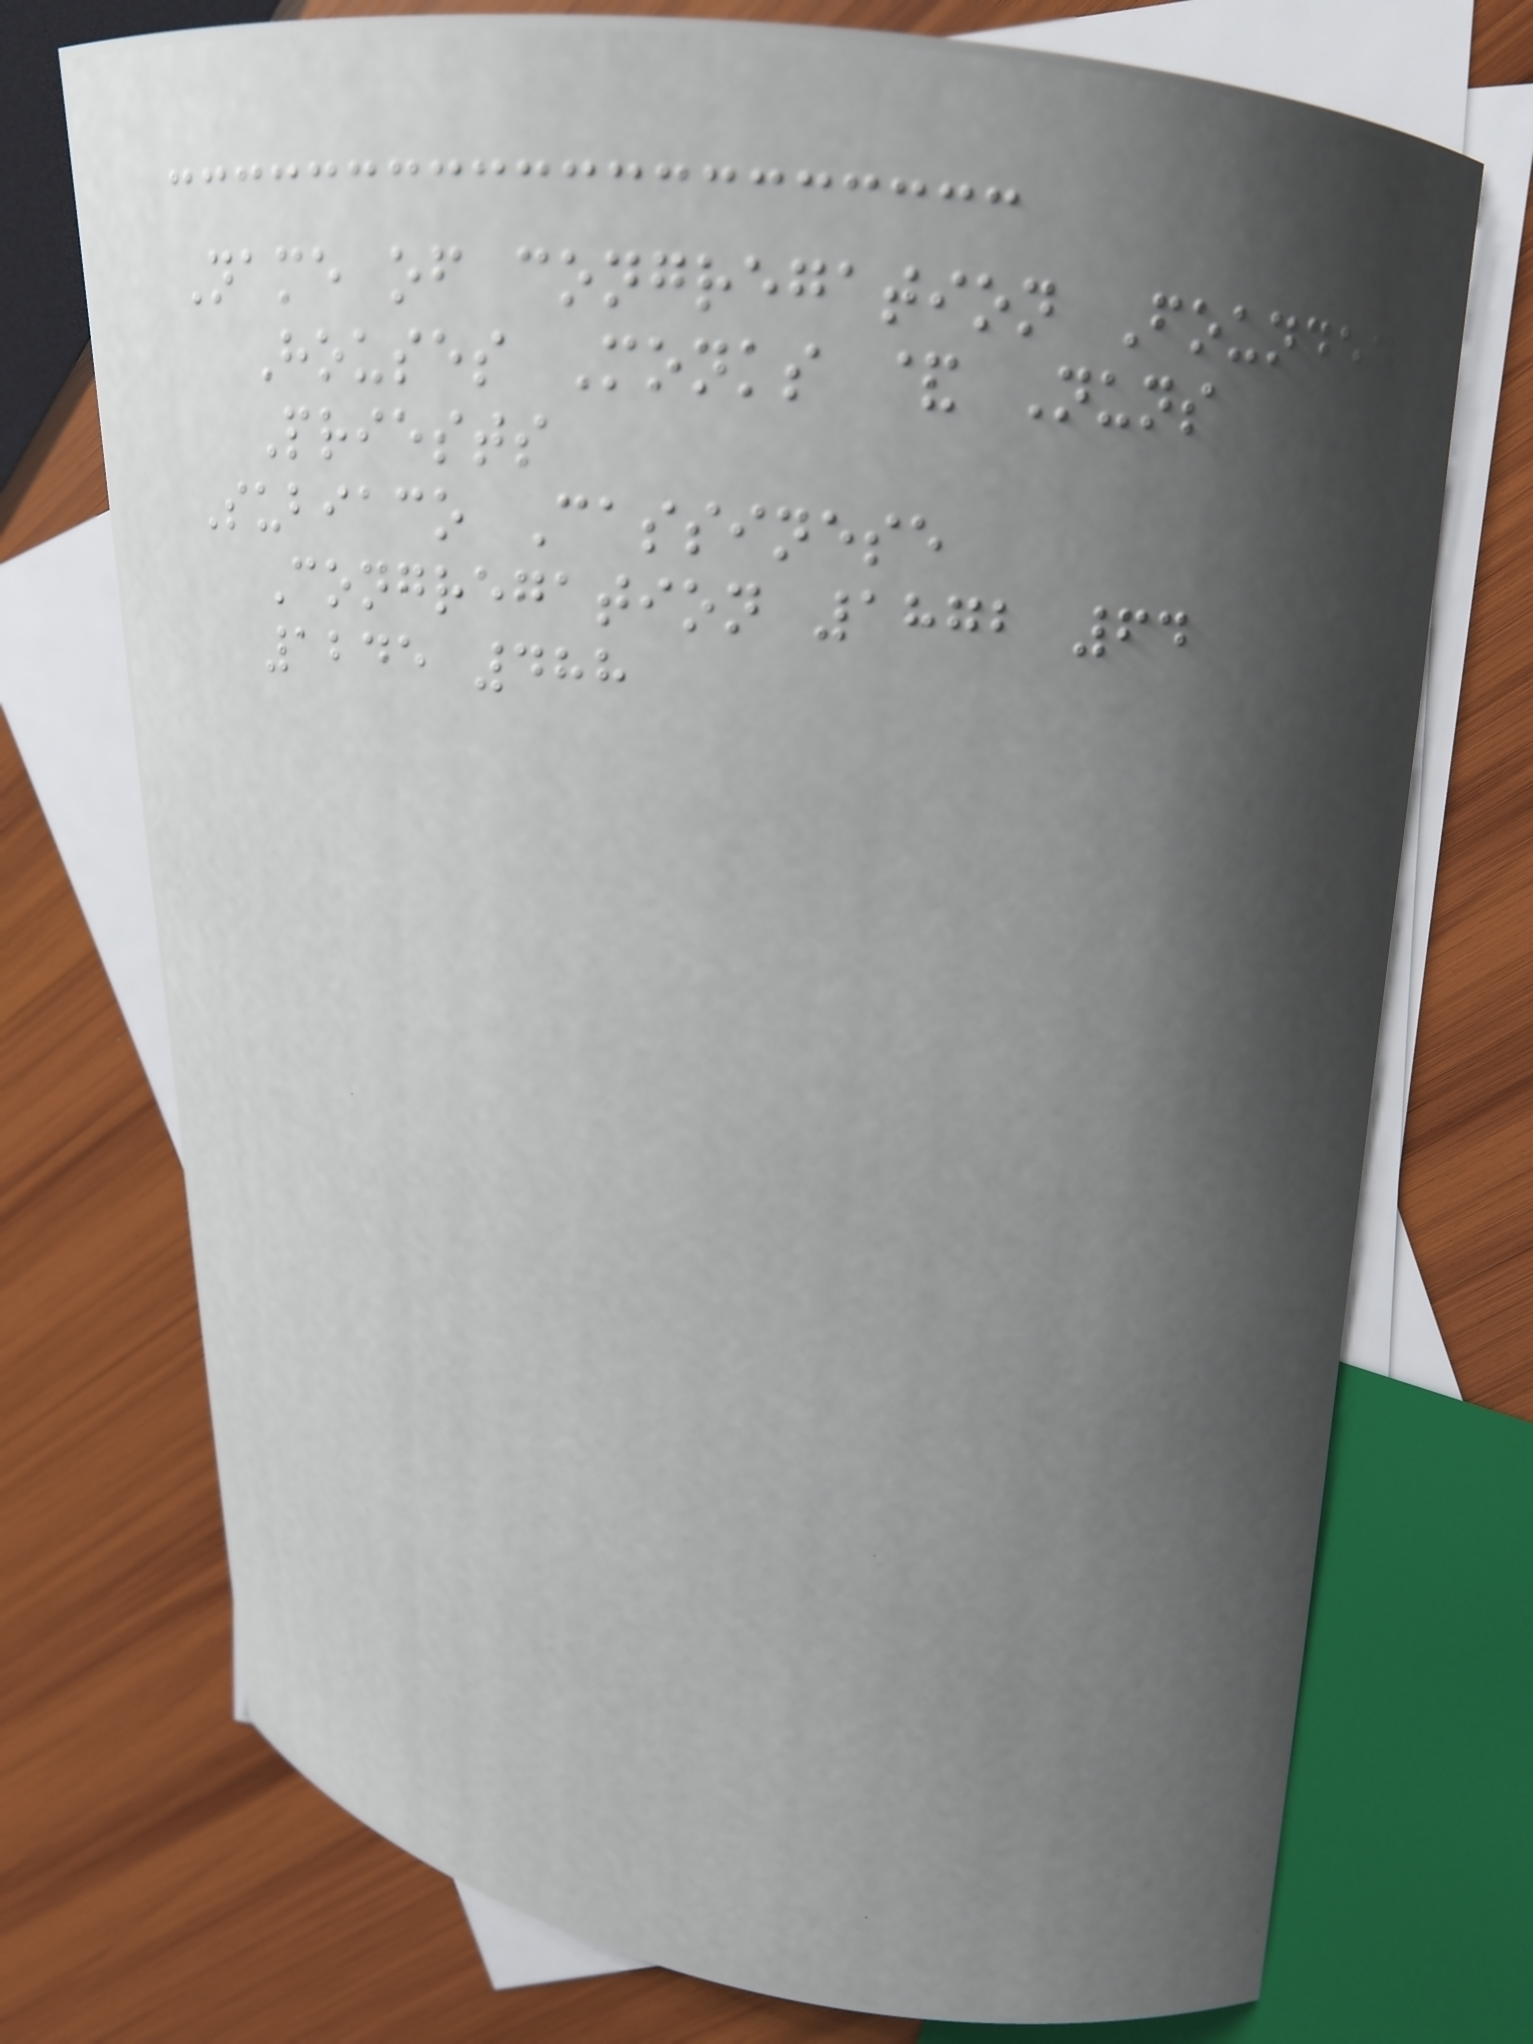Name of congregation Founded
Houses Monks & Nuns
Priests
Subiaco Cassinese
Congregation 1872 64
1245 488
